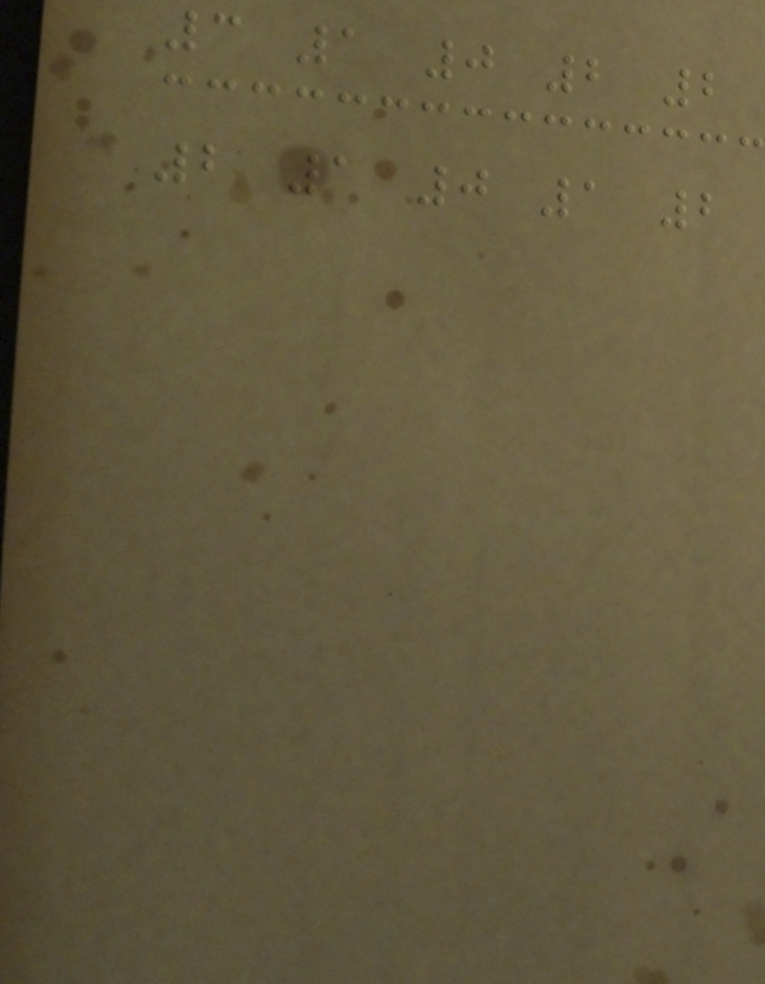3 1 0 2 2
2 1 0 1 2
